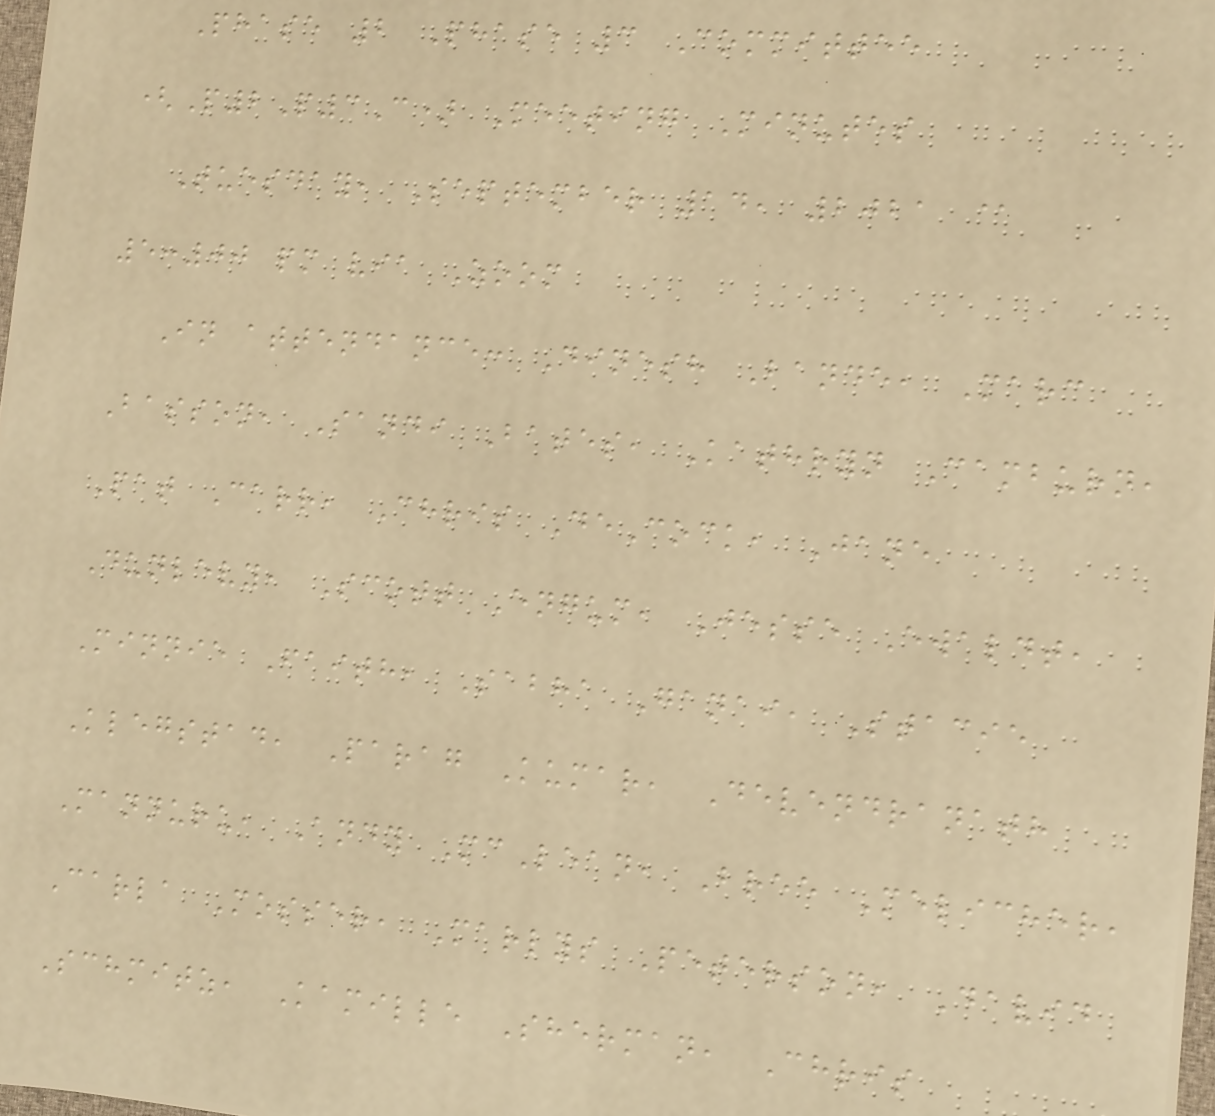Phase 2 Phase 3 Committee
(P2P3C) Meeting Minutes
Tuesday, September 14, 2021 @
5:00 pm via Zoom
In attendance: Dinesh Bande, Marc
Basson, Sandi Bates, Kathryn Camburn,
Pat Carr, Chris DeCock, Jane
Dunlevy, Scott Engum, Jesse Ewaldt,
Minnie Faith, Sabha Ganai, Stacie
Klegstad, Parag Kumar, Devendranath
Mannuru, Andy McLean, Bree Melicher,
Carla Mosser, Marlys Peterson, David
Schmitz, Kamille Sherman, Chris
